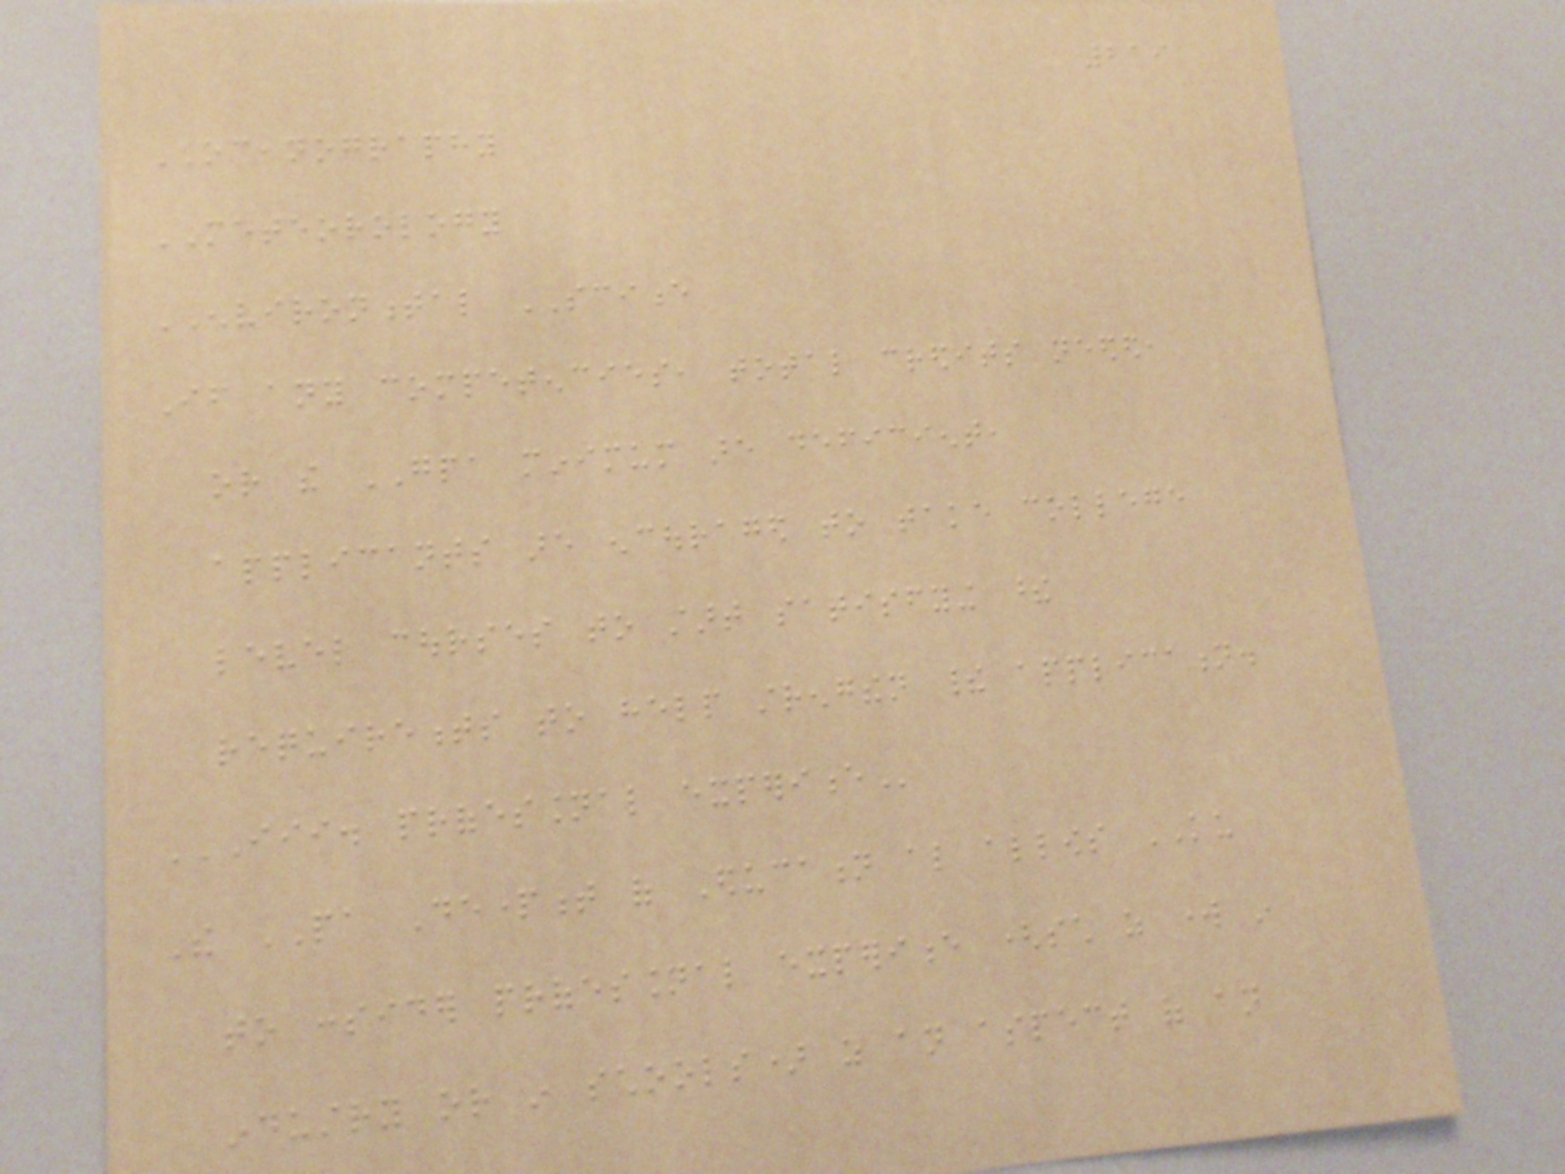219
OCEANOGRAPHY
METEOROLOGY
ENVIRONMENTAL SCIENCE
If any competencies, total credits needed,
or the GPA minimum are deficient,
applicants are encouraged to take college
level courses to start satisfying these
requirements to help strengthen their application.
III. PROFESSIONAL EXPERIENCE
The PA Department of Education also allows KU
to consider professional experience (such as work in
industry or in schools) as an aspect of an
